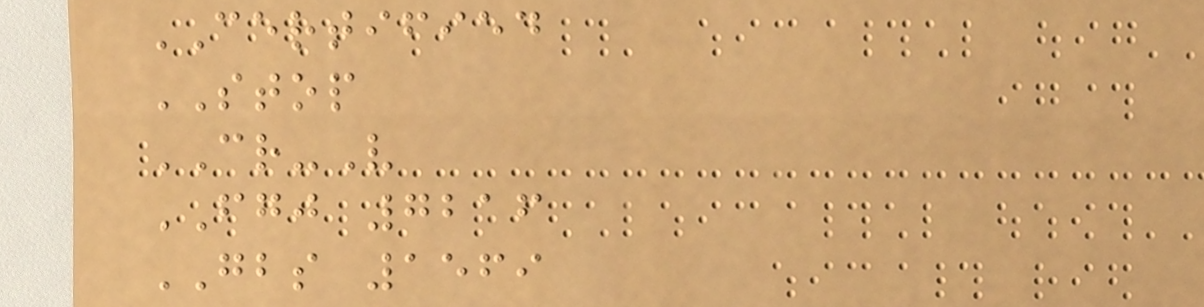CERTIFIED
STOP
CR-V
FGJ 7216
GBS 1569
